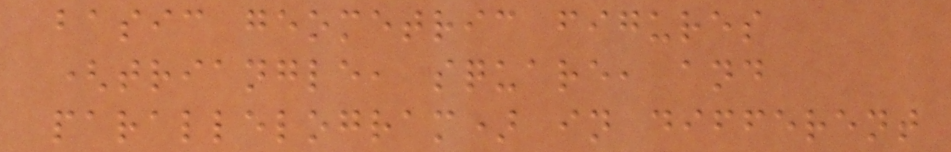basic geometric figures
(triangle, square, and
parallelogram) in different
